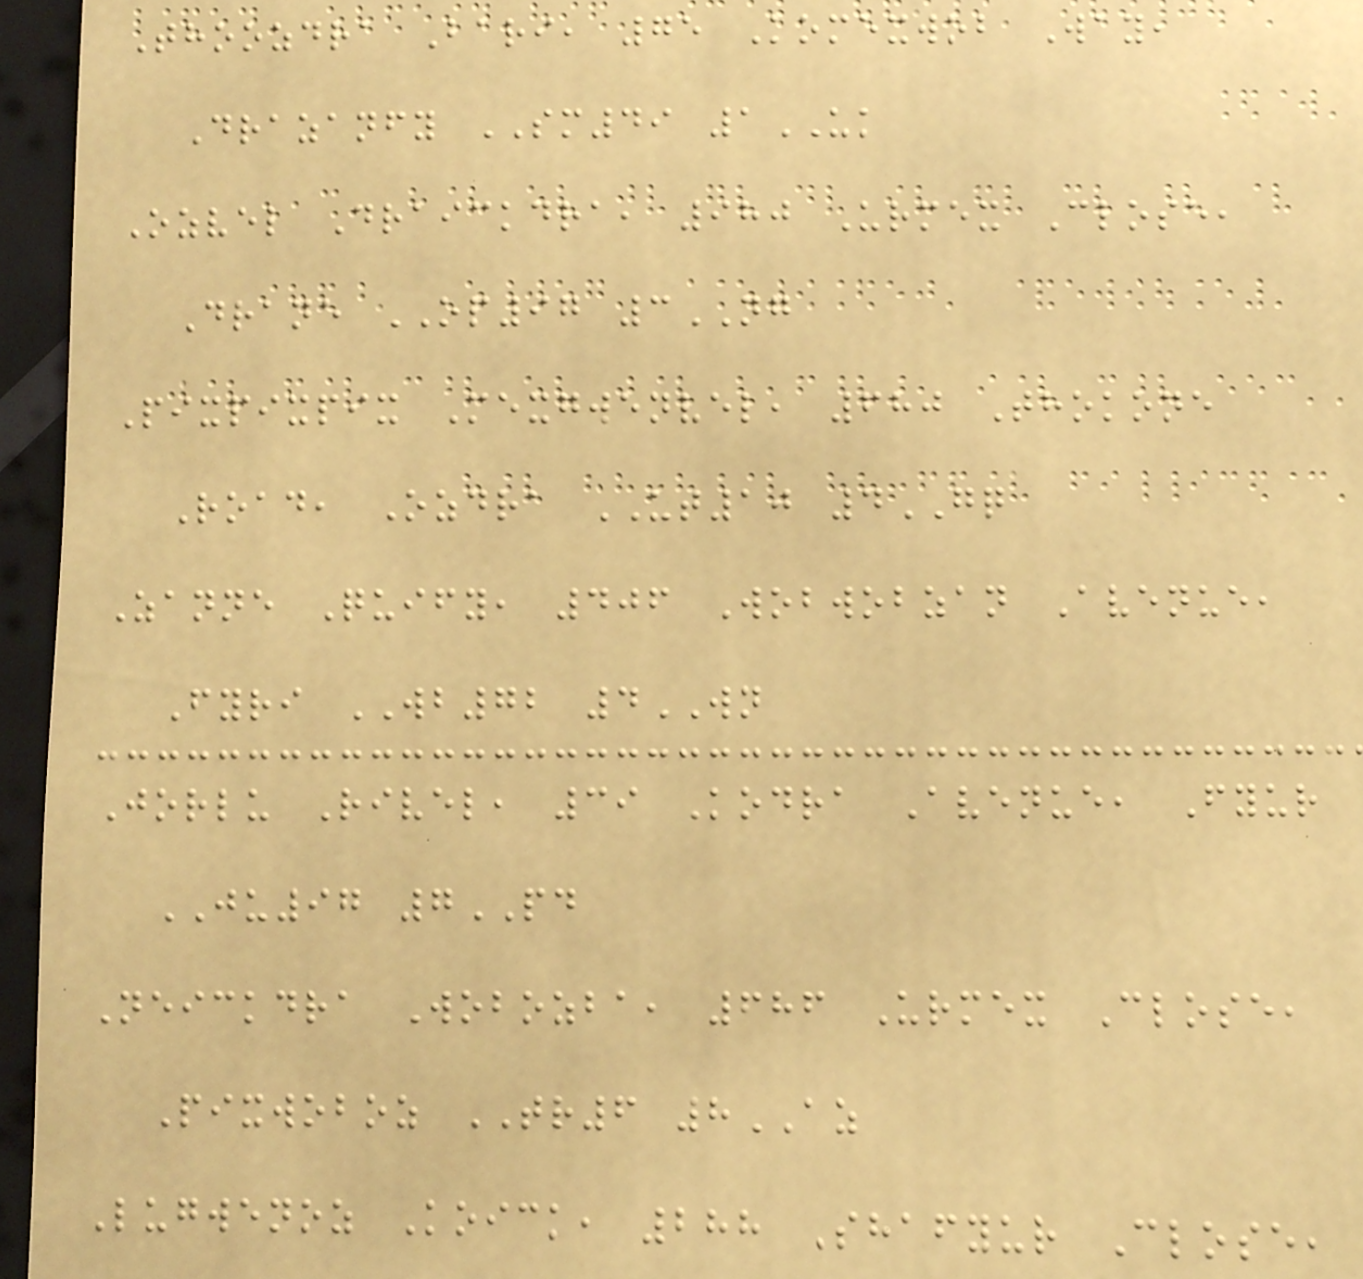Thoozdra Bari, 75 Komexwob Way,
Drazanfy SM49 1UK
Ozvel Draickdra, 980 Urmex Close,
Drane OP97 3NG
Pixpixpix Mexgwenvel, 680 Thokone
Road, Ozdra UT10 4GQ
Zanne Quify, 406 Wobwobzan Avenue,
Fyri WB72 4WN
Jorlu Rivel, 39 Kodra Avenue, Fyur
JU97 7PD
Neickdra Wobozba, 686 Urmex Close,
Pixwoboz TR6 8AZ
Lugwenoz Koick, 288 Shafyur Close,
